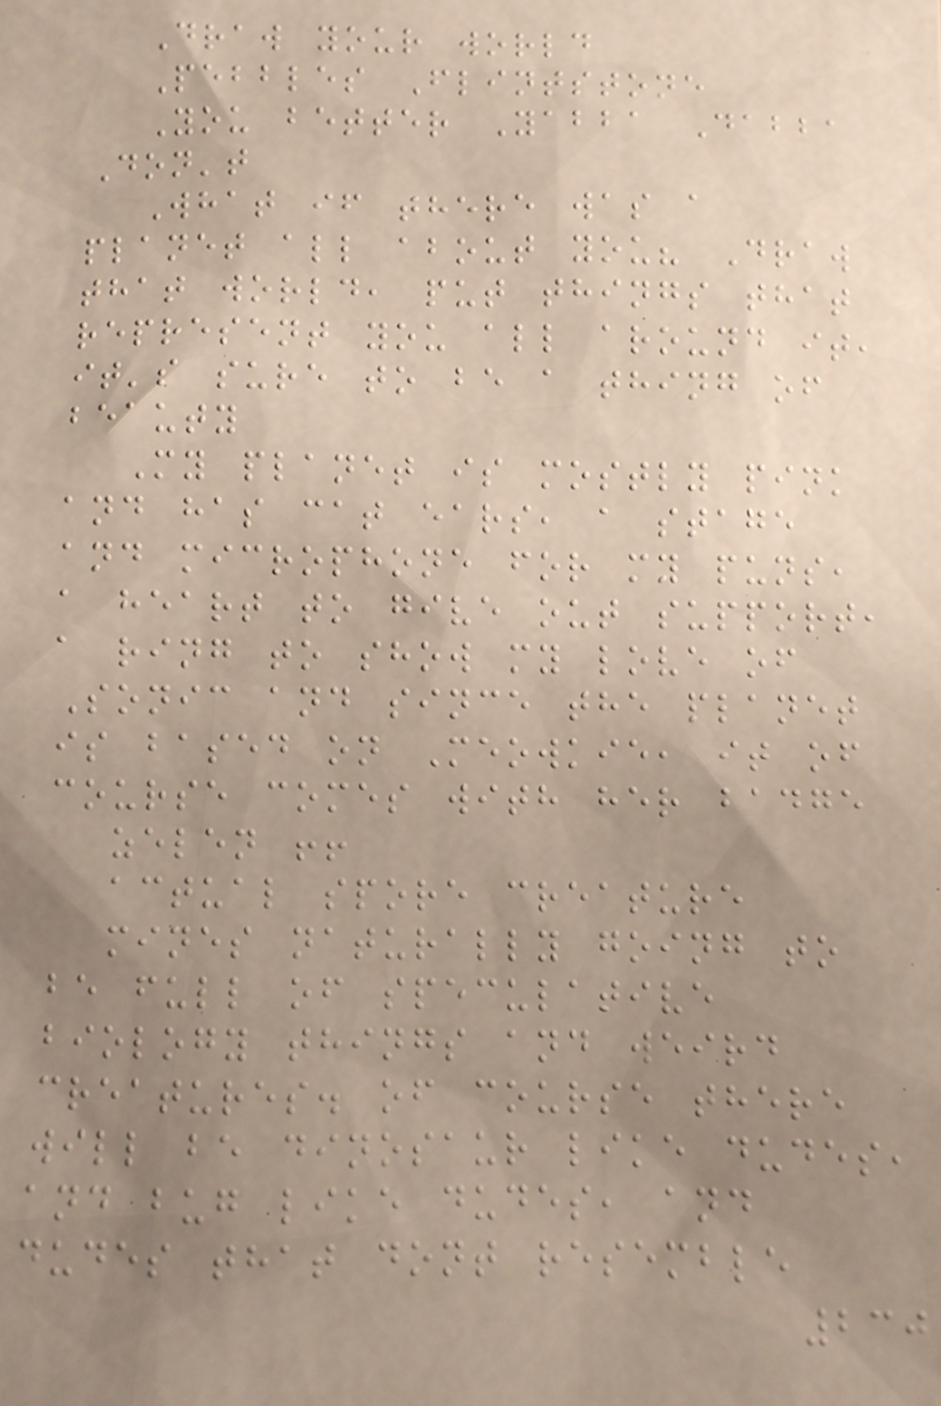Draw your world
Pebbles Flintstone
You better Yabba Dabba
Don't
What if there was a
planet all about you? Draw
that world, put things that
represent you all around it,
it's sure to be a thing of
beauty
My planet is mostly pink
and has cat ears, a stage
and microphone for my puns,
a heart to give out support,
a ring to show my love of
Sonic and since the planet
is based on Meowkie, it of
course comes with her badge
zelen !!
actual spore creature
mines naturally going to
be full of speculative
biology things and weird
creatures. of course there
will be dinosaur like dudes,
and bug like dudes, and
dudes that dont resemble
230
